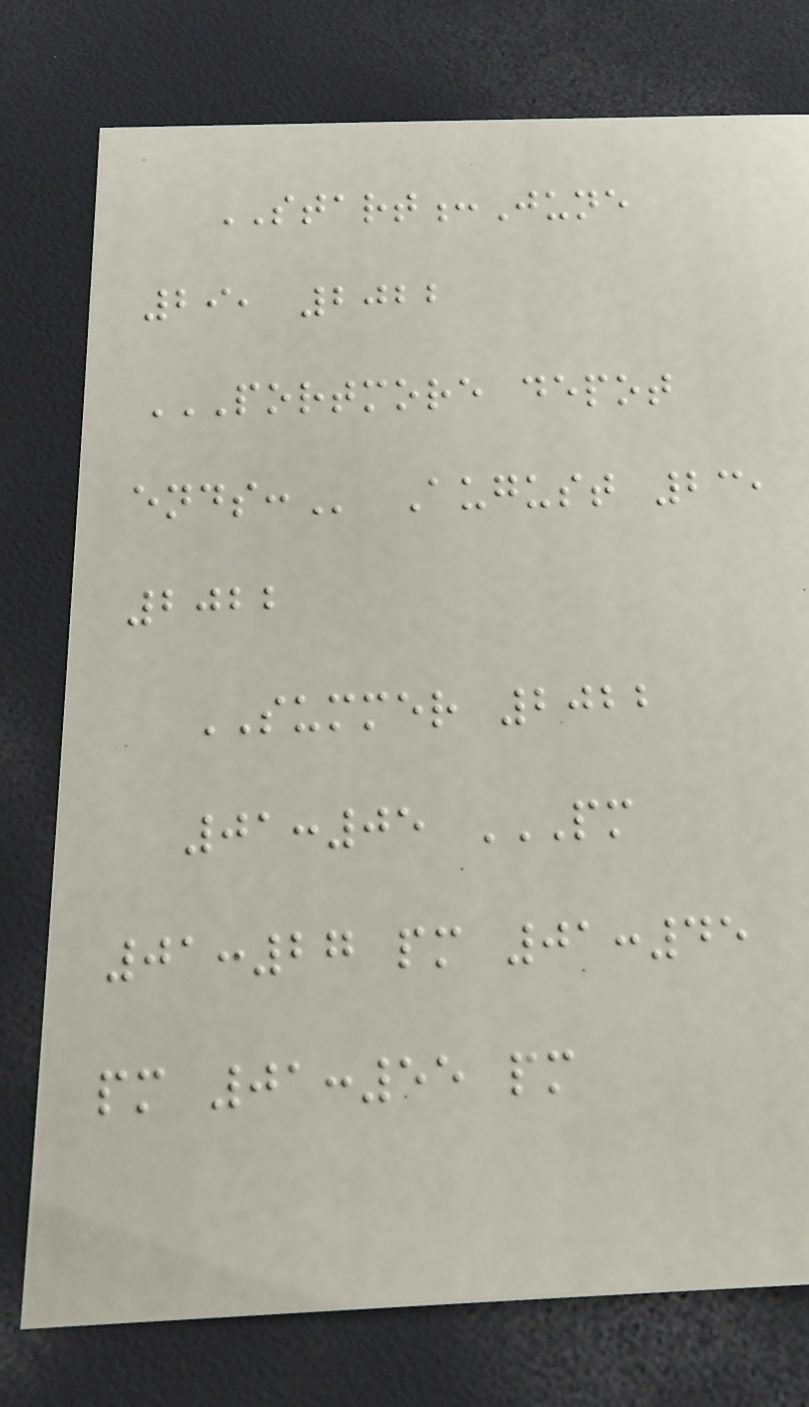START:June
29, 2022
PORTMORE DEPOT
ENDS: August 23,
2022
SUMMER 2022
01:05 PM
01:27 PM 01:45
PM 01:55 PM
